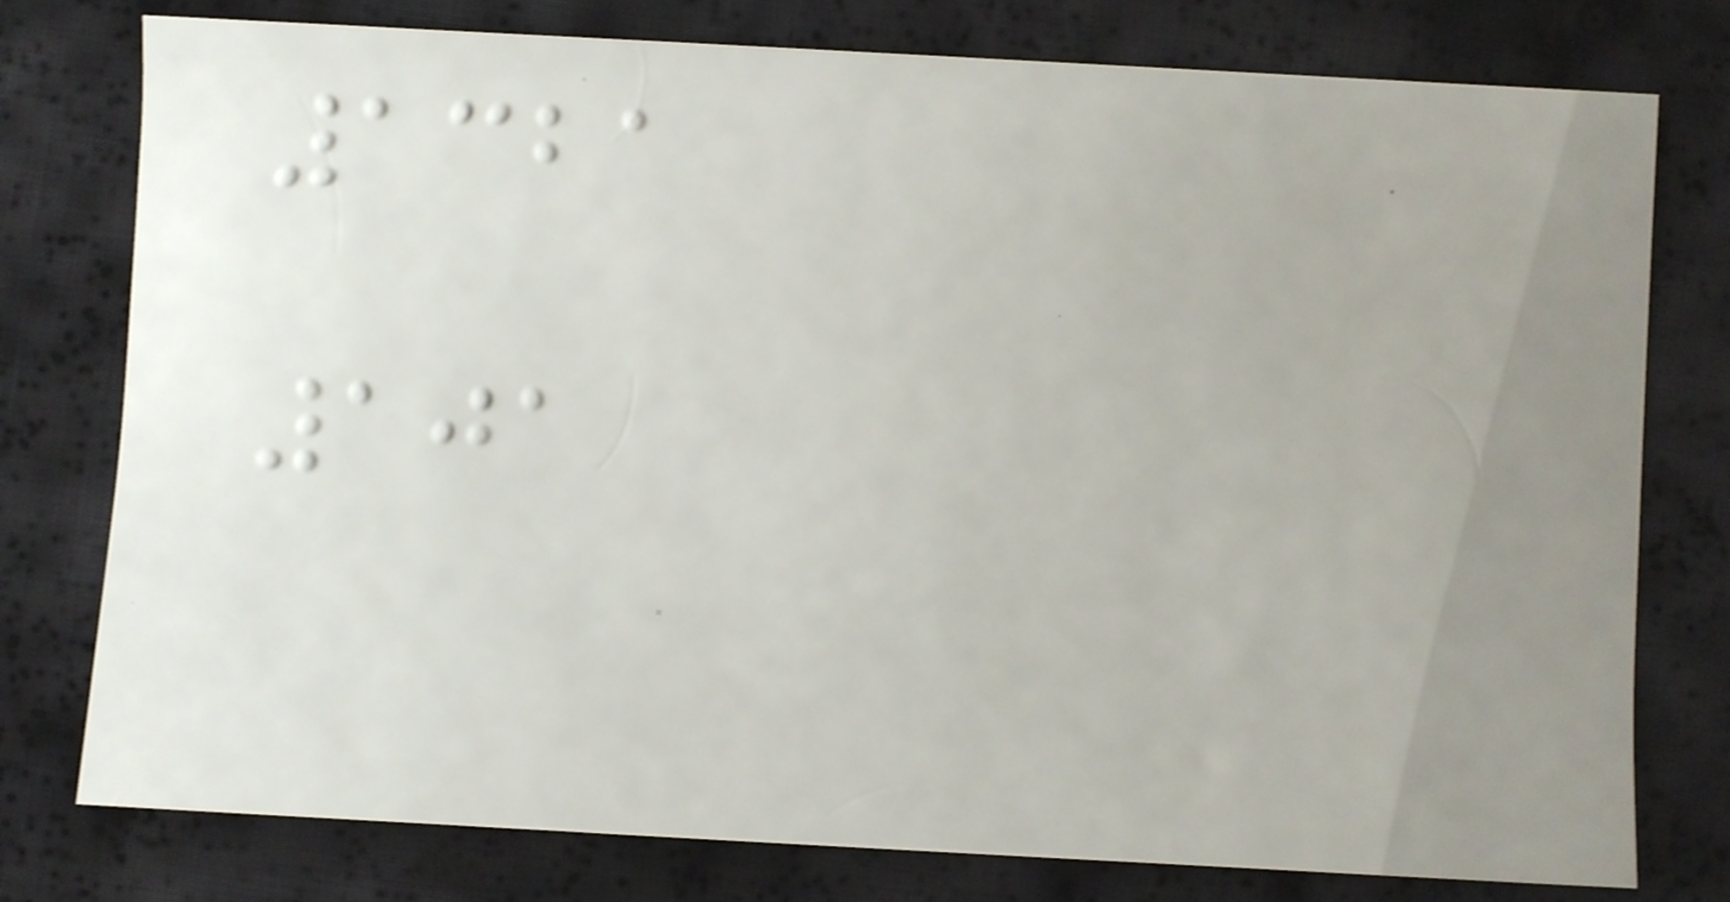1321
101
